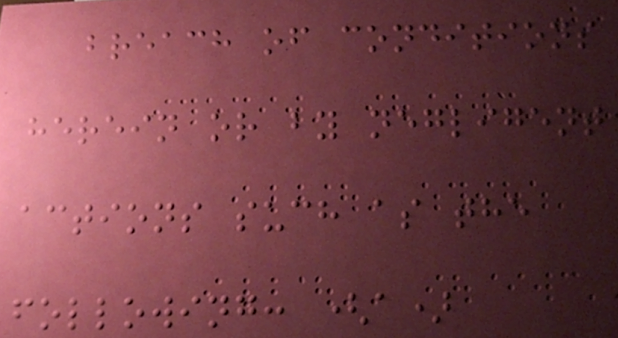breach of conditions
herein or by negligent
actions such as the
following: (a)
